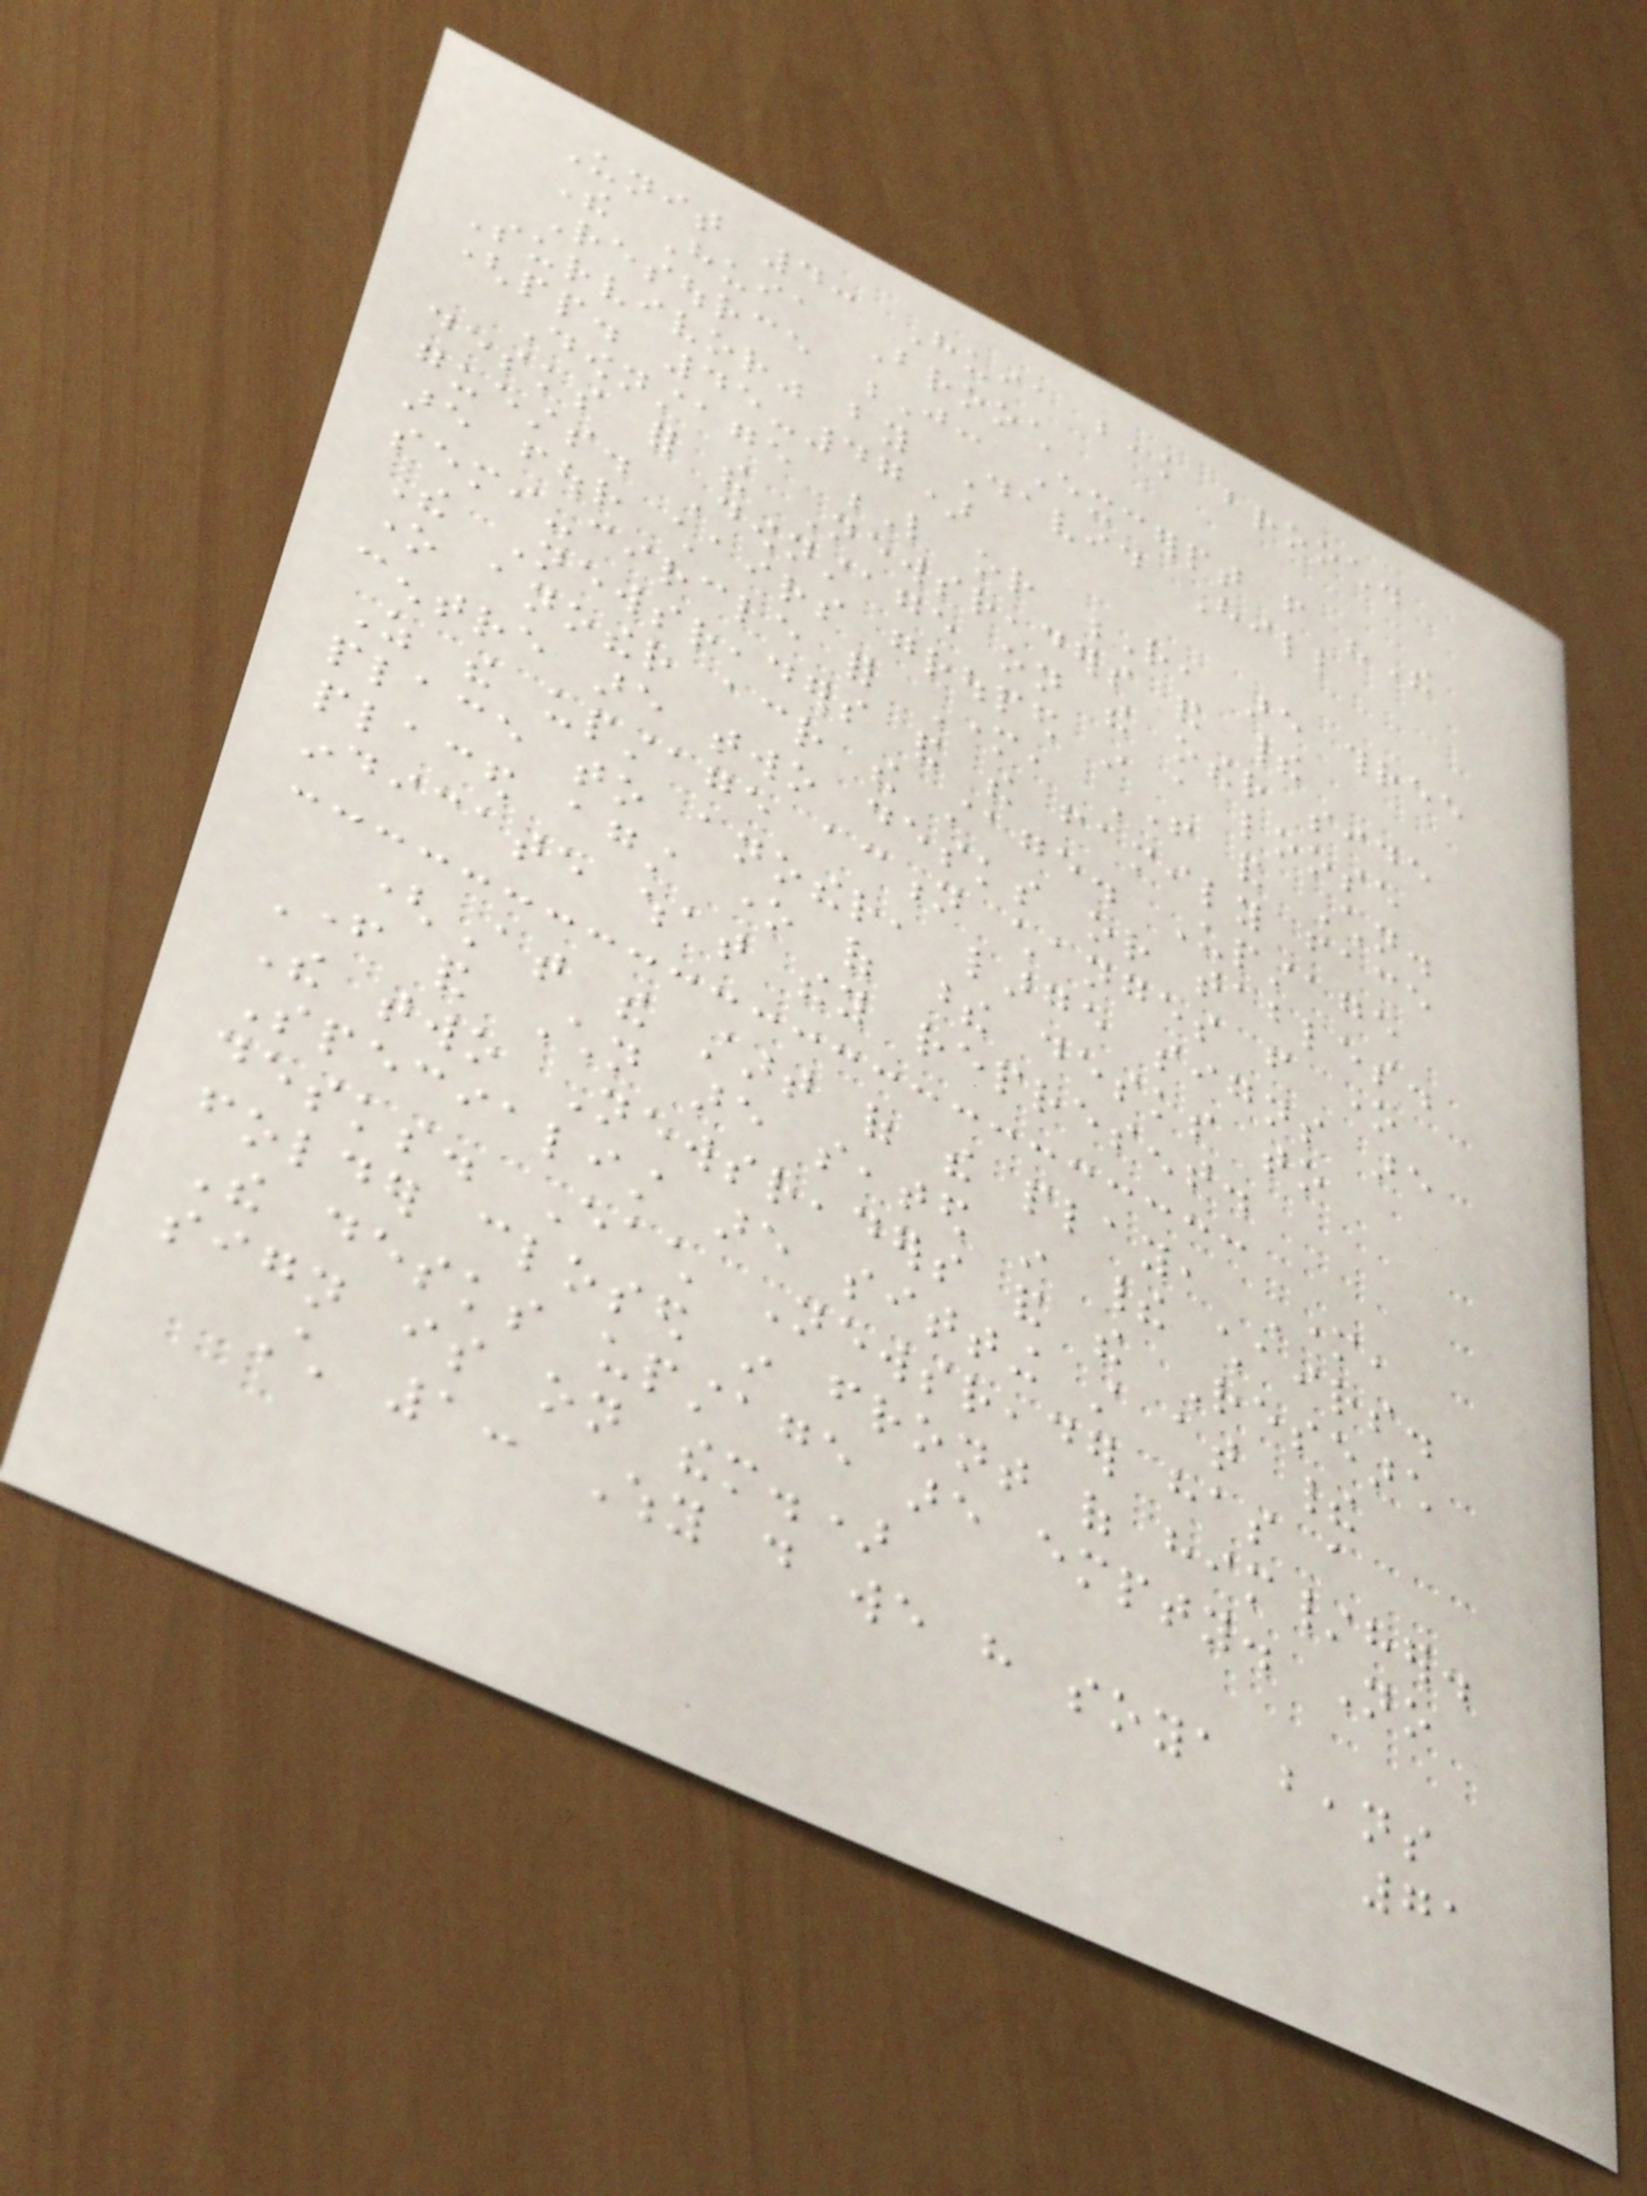Unit 4: Huia beak brooch.
The Huia Brooch
Resource J: Excerpt from "The
Survivor" by David Hill
(pp. 45-47)
Downstage L or R, are three
desks for the Newsreaders and their
guests. Downstage on the other side
are four chairs grouped in a loose
semi-circle for Mother, Father and Children.
The Newsreaders and the family face
one another across the stage. Upstage
centre are two desks or tables.
As the upstage action changes from one
place to another, large signs are
placed against one of these desks to
indicate what they represent.
(At the start of the play, Mother,
Father and Children are seated in their chairs.
The two Newsreaders and the Research
Specialist are sitting still at their
desks. Each Newsreader has a
folder closed in front of him/her.
The desks upstage are empty. No
sign is on them.)
Child 1: Why do we have soya beans
71
